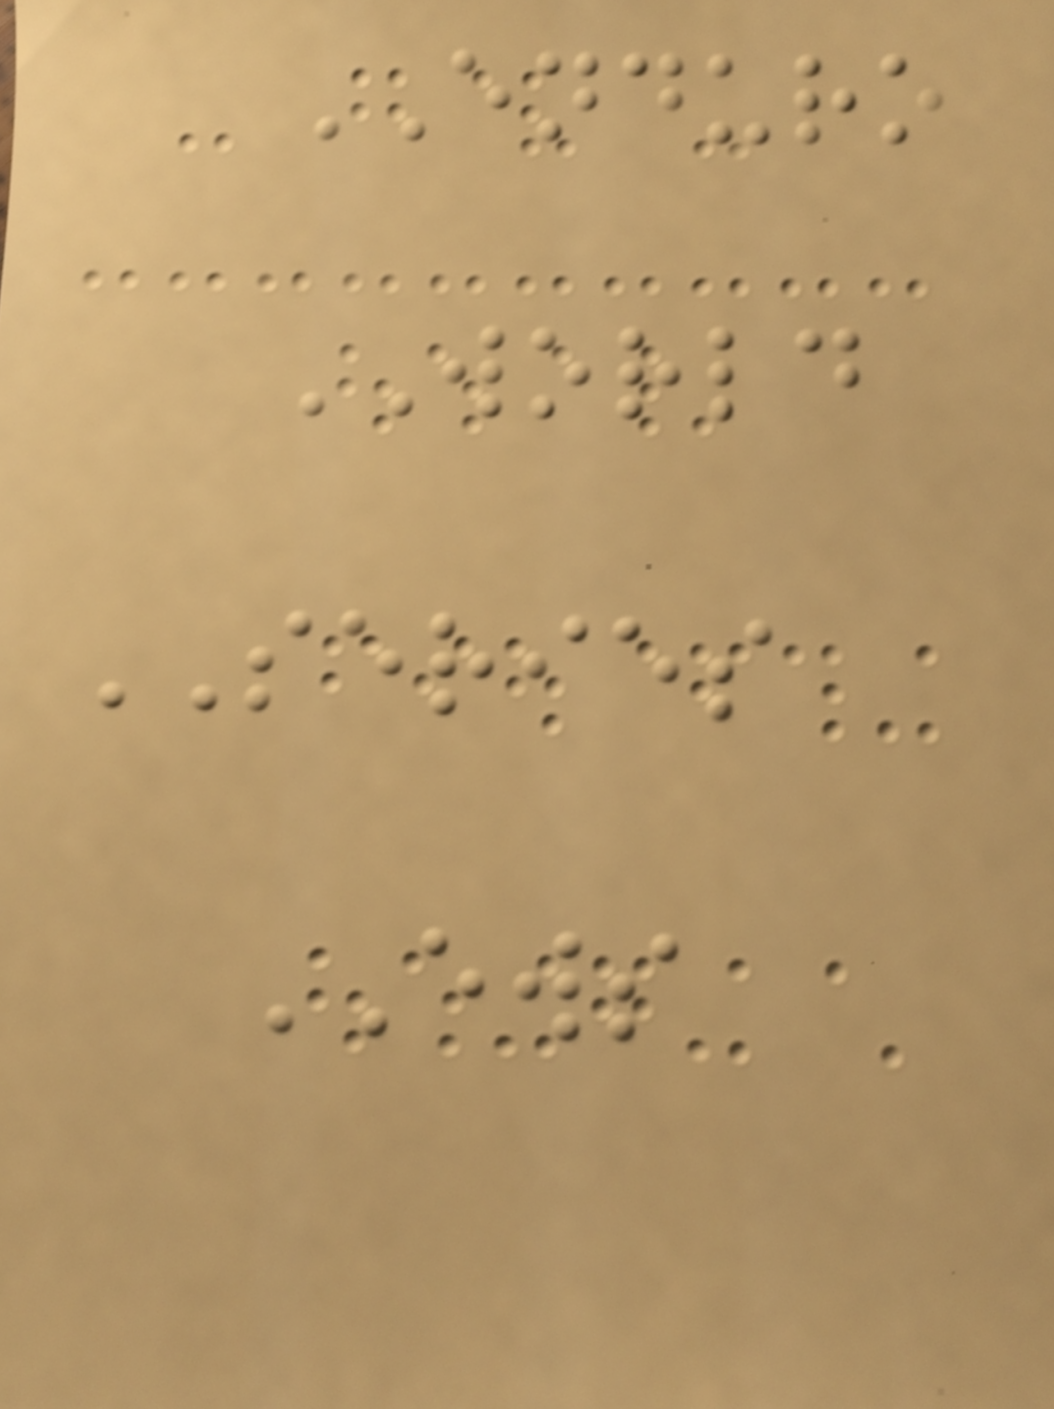ENDURO
WORLD
SERIES
EWS
